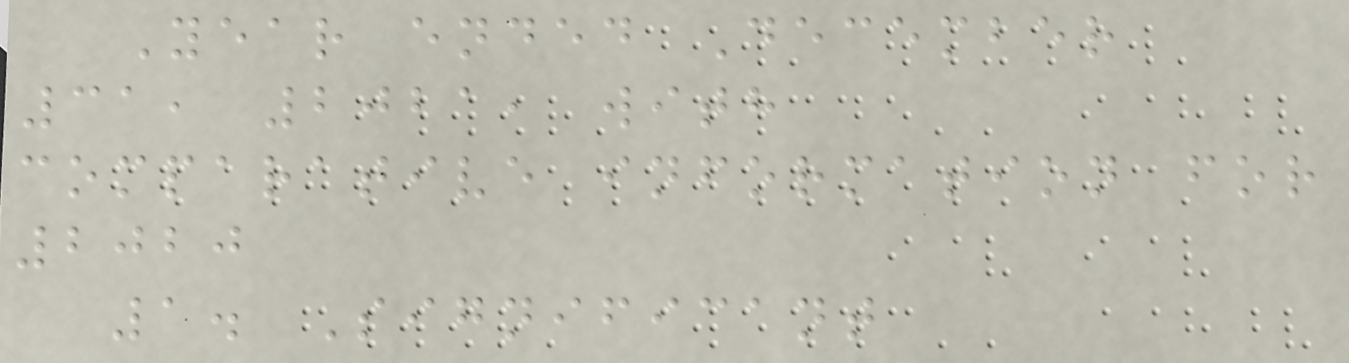Year ended December
31, 2021, with
comparative information for
2020
1. Significant
